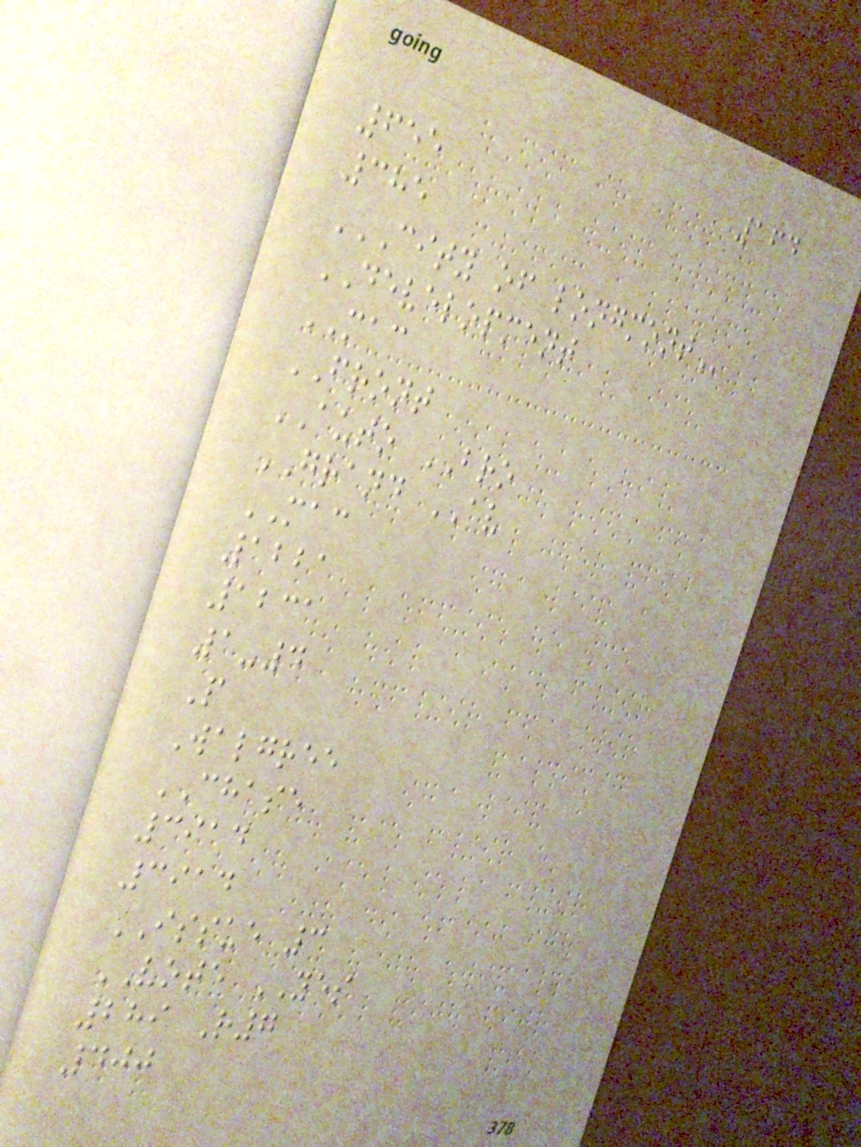164
655
385
CITY OF LONGMONT
DEVELOPMENT
MAC
FRONT
AUTO BRO
GRAND AV
MAC
1221
1231
1-4
P
Walgree
CHASE
3914
3914
ISSUE 3
VOTE YES
289 R7
400
